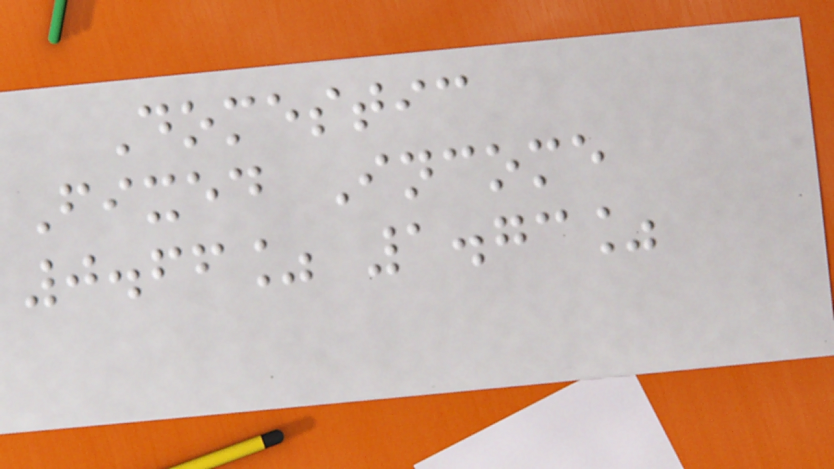Domestic
Fixed Income
0.66% 1.73%
